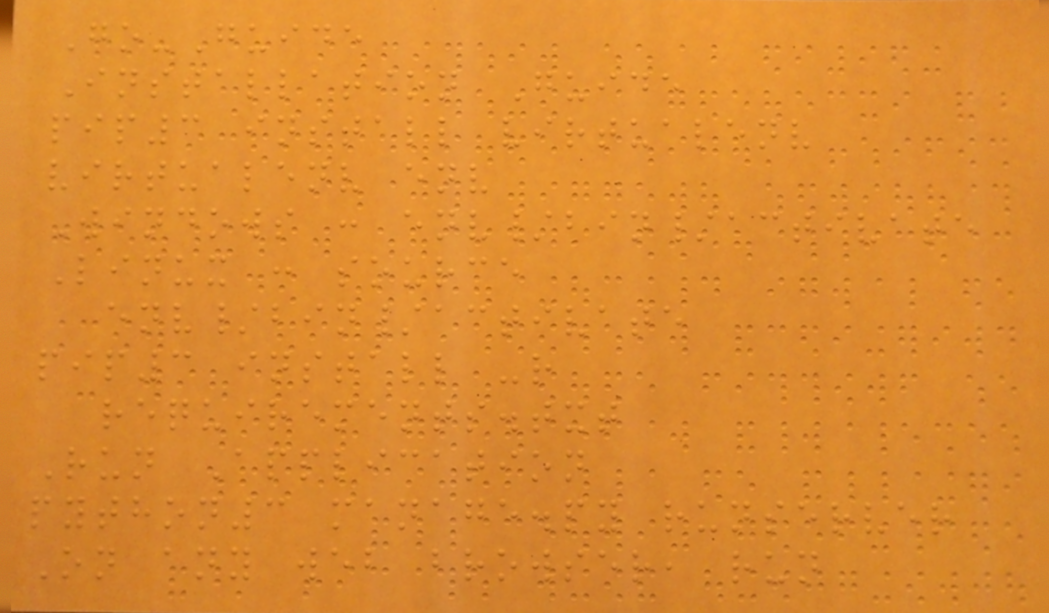Go-Guide
Installation Guide
pip3 install virtualenv
virtualenv env
Windows : env/bin/activate
Linux : source
env/bin/activate
pip3 install -r
requirements.txt
Run Application
python3 manage.py runserver
On any web browser, run
